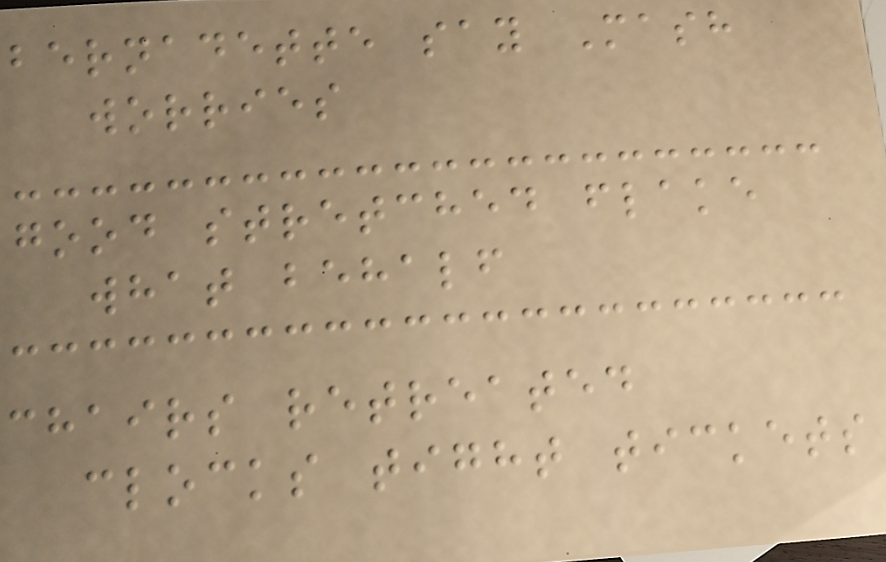bernadette say Mash
worries
good stretched flake
what behalf
chairs retreated
clocks tight tickets
